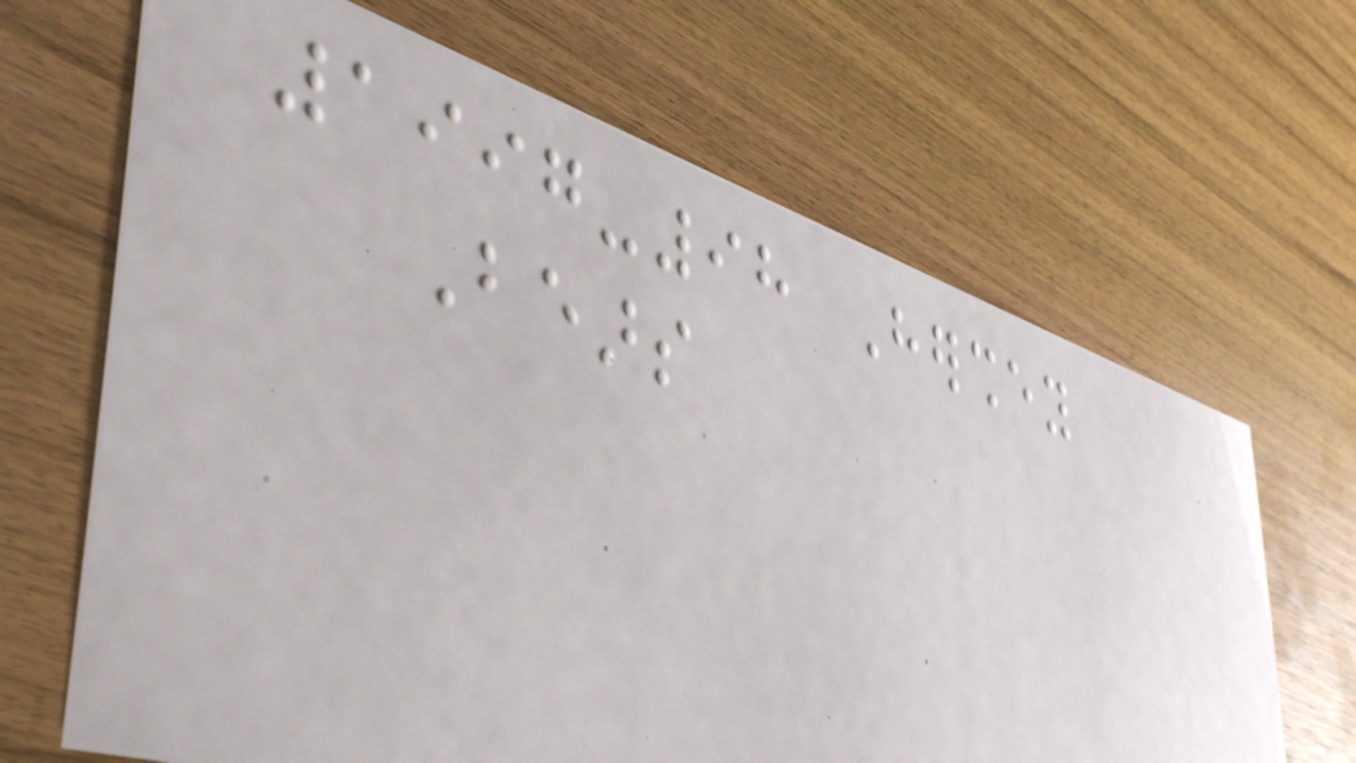1997-98 Hershey
Bears
